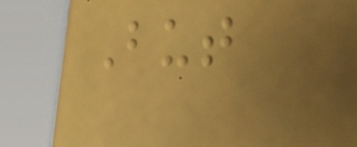But
